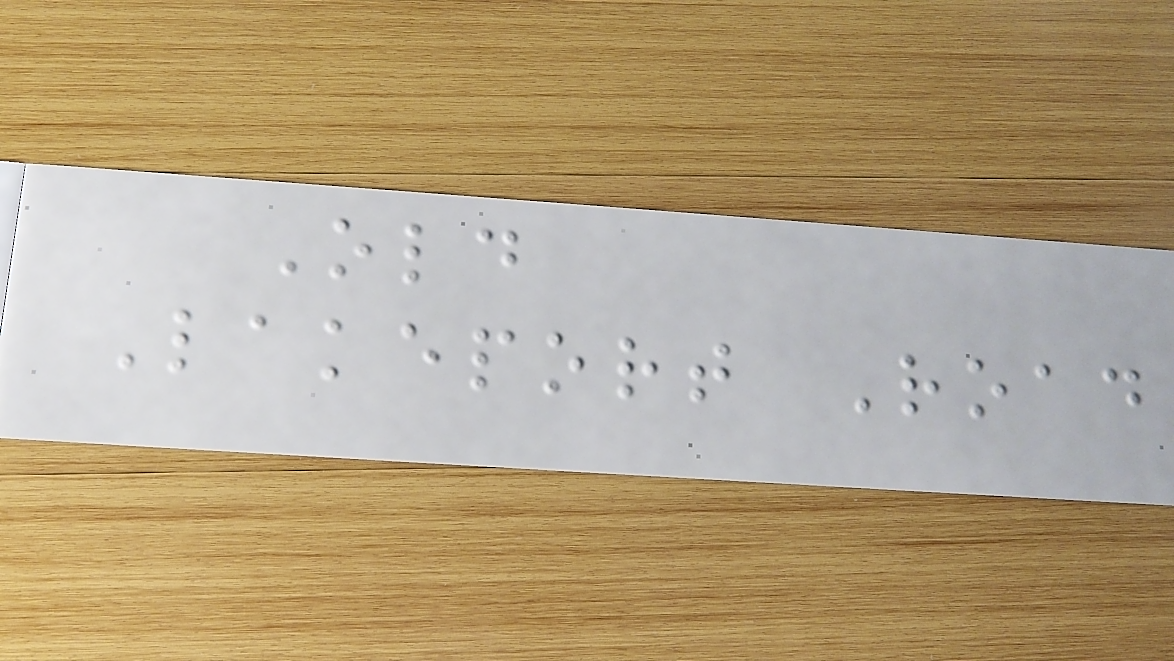Old
Lakeport Road
